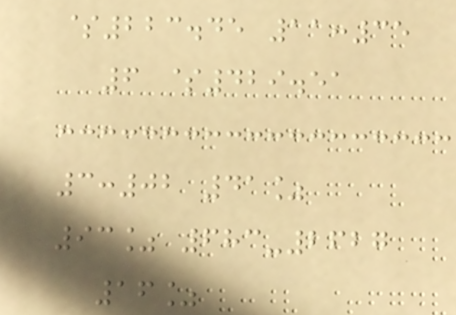$223.45 11:35
6 $429.51
3:02 41%
93% 683-2627
16%
